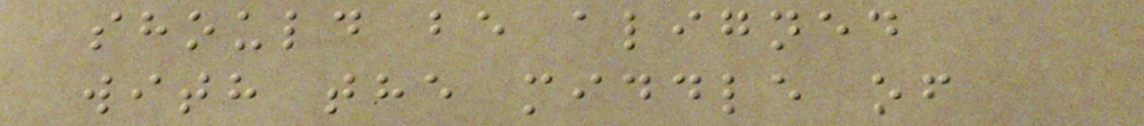should be aligned
with the middle of
